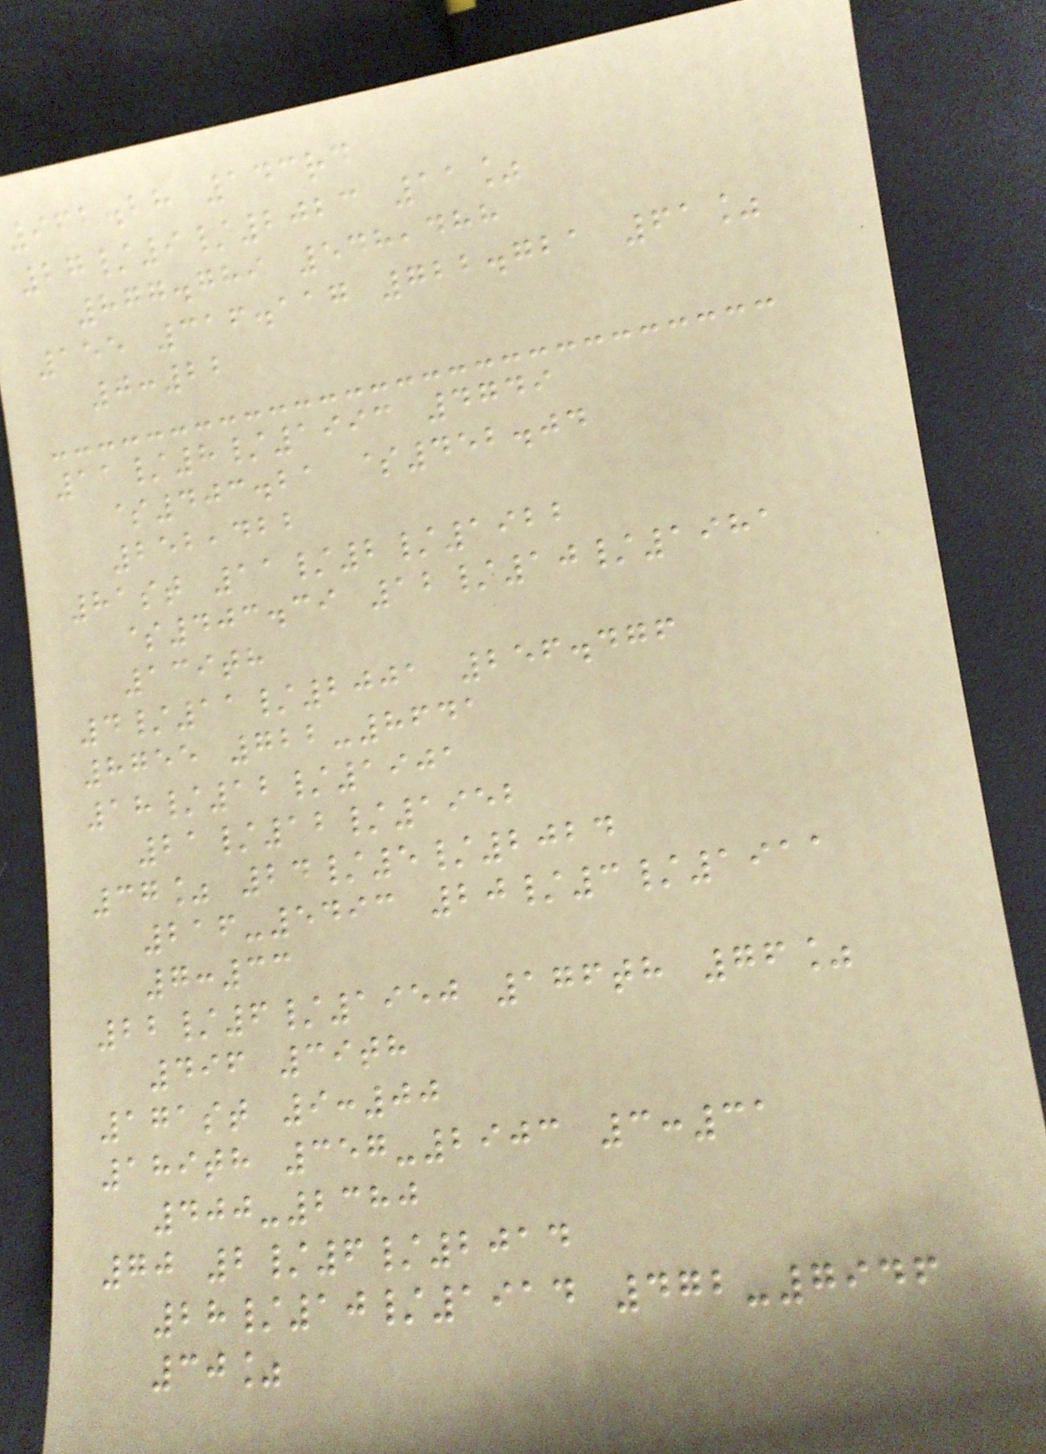962.28 143rd
27/9/2023 11%
877.789 548,488
155 316.117 722.721 61%
7:22
11/8/1993 4749
$403.21 $452.04
252,422
81st 11/2/1922
$403.39 12/10/1981
139th
4/11/2001 256.476
8755 722-8641
18/12/1901
21/12/1952
37% 24/5/2024
216-5493 20/3/1911
7:33
22/6/1950 176th 76%
496 39th
171st 9:00
189th 357-2903 3:31
400-2380
70 2/6/2014
28/10/1914 472-7946
30%
